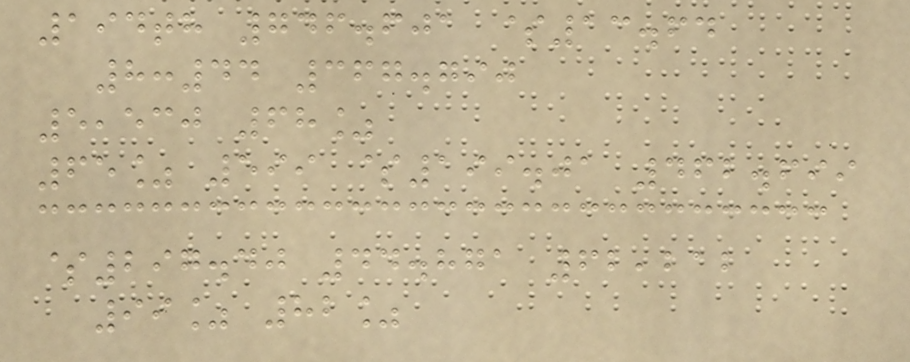194th 746.601 $13.64
8:44 367.790
5,530 68%
65% 599 $199.01 462.699
$297.40 44.871 62,212
99% 82%
